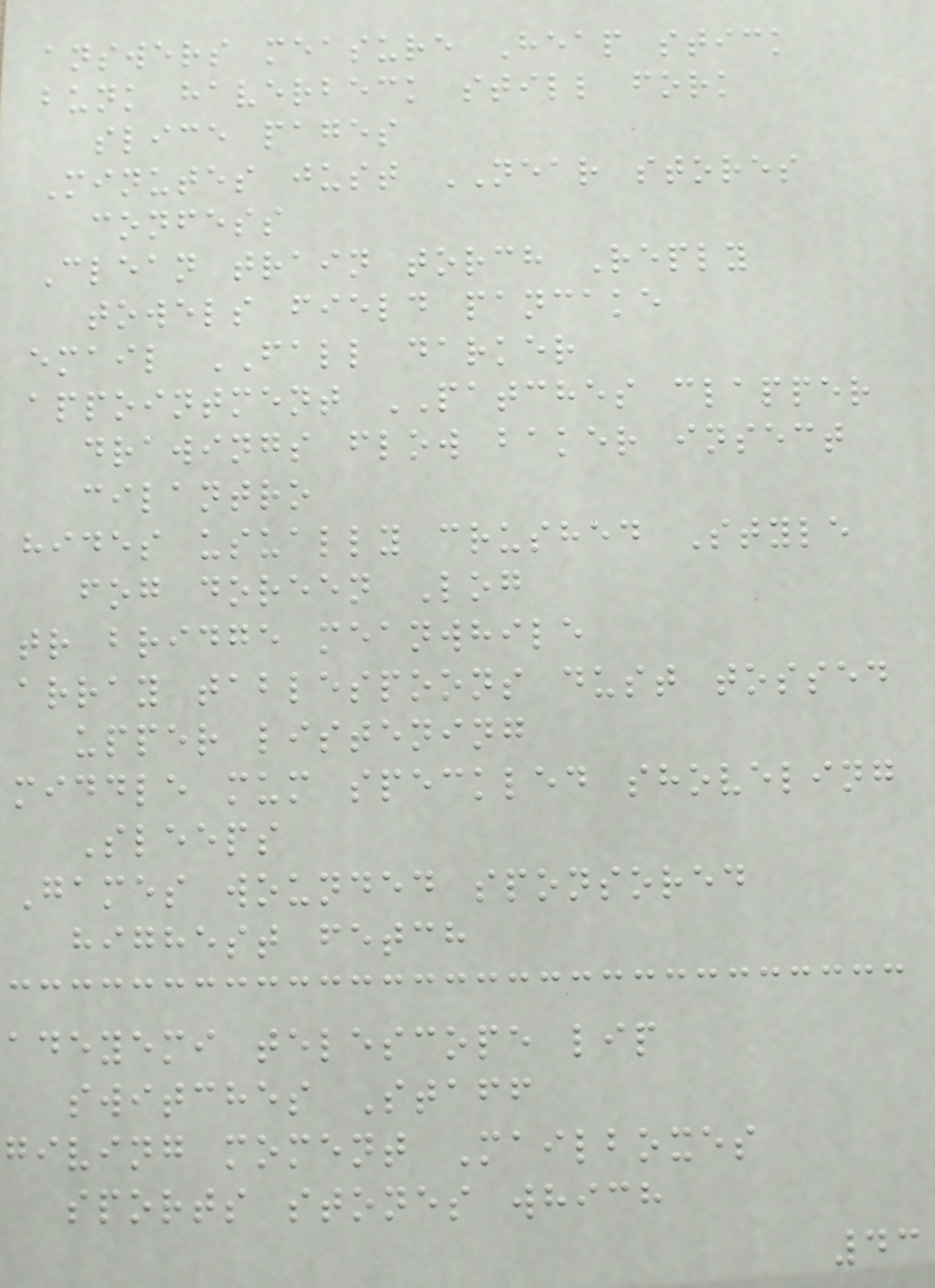answers measure Heap stick
bunk haverbeck still fork
slice pages
Minutes just NEAR stores
confess
Clean train torch Reply
towels field pancake
email FALL darker
appointment PATCHES clapper
drawings flow baker insect
cilantro
hides usually crushed Style
fog doreen Log
tr bridge meanwhile
array tablespoons dust tossed
upper listening
middle mum speckled shoveling
Sleeps
Games wounded sponsored
highest fetch
adeyemi telescope lip
switches Staff
giving moment Mailboxes
sports stones which
43
